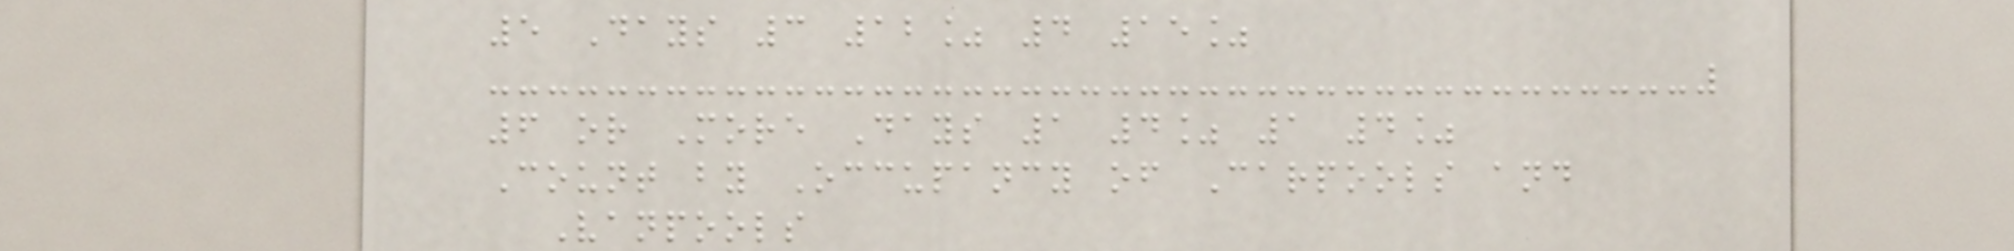5 Days 3 12% 4 15%
6 or More Days 1 4% 1 4%
Count by Occupancy of Carpools and
Vanpools
